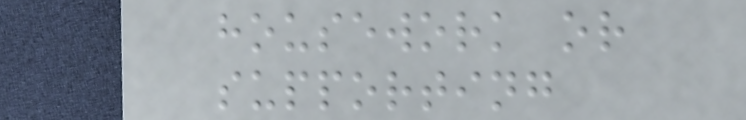housework or
supporting
